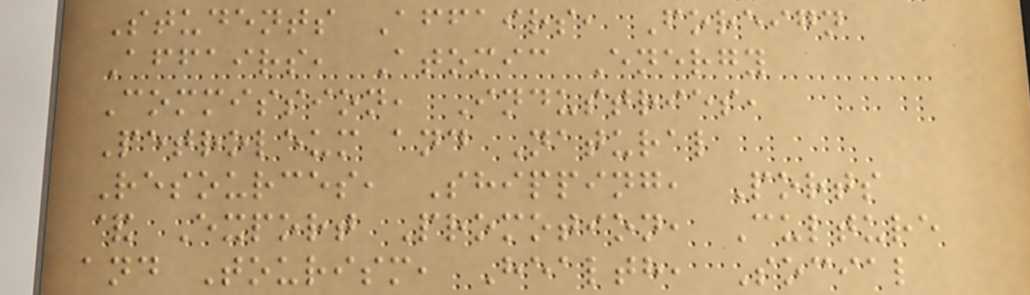Students Affairs, Foreign
Affairs, Atomic Energy
Commission, Industries,
Petroleum and Natural
Resources, Shipping, Ports
& Export Promotion, Culture
and Tourism, Health, Social
